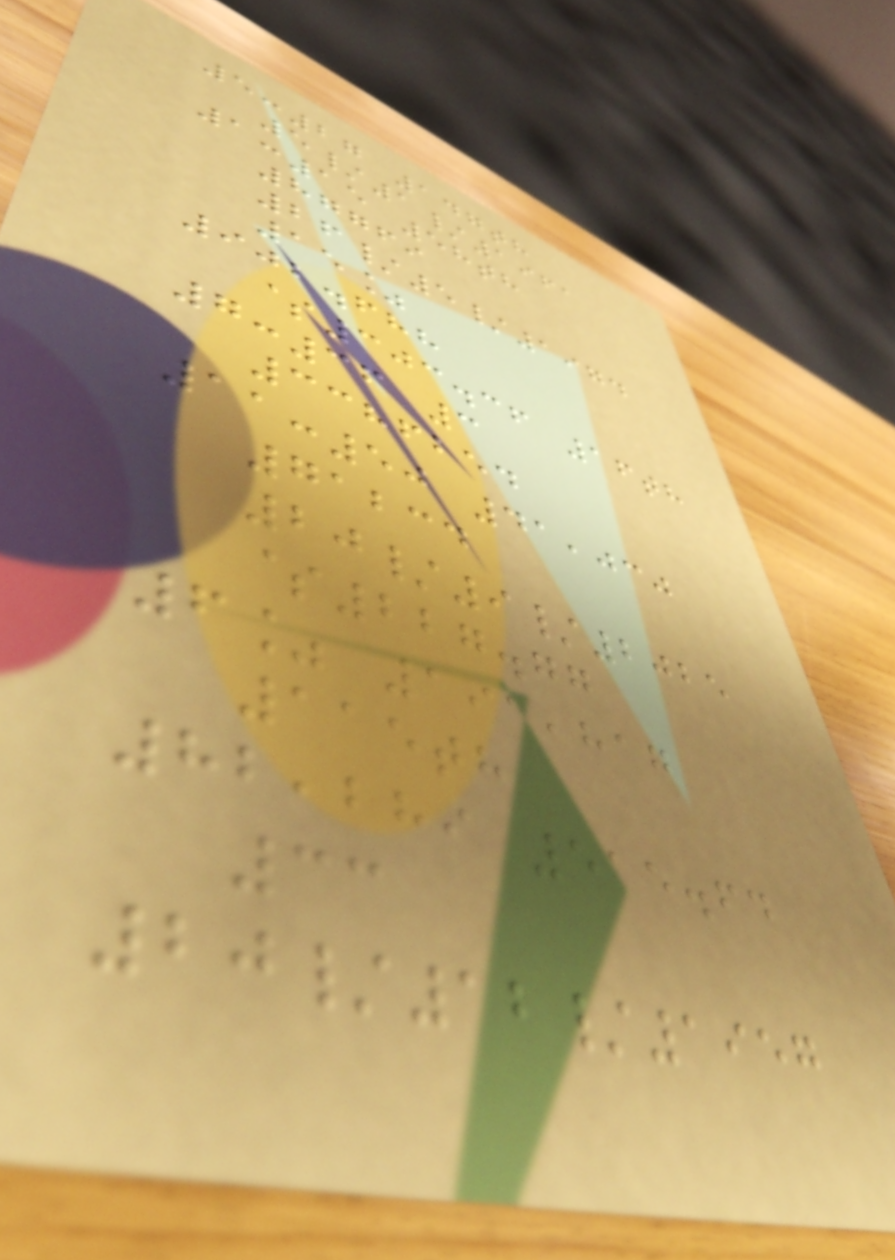5:27 147th
5/1/1961
1:15 58th
87769
26/5/1974
15%
902.688
$303.36 16th
7:36 3
3386254
11:50 41,030
71234
20/9/2025
$227.77
6% 191,817
115th
82,289 515.64
33
20/12/1957
